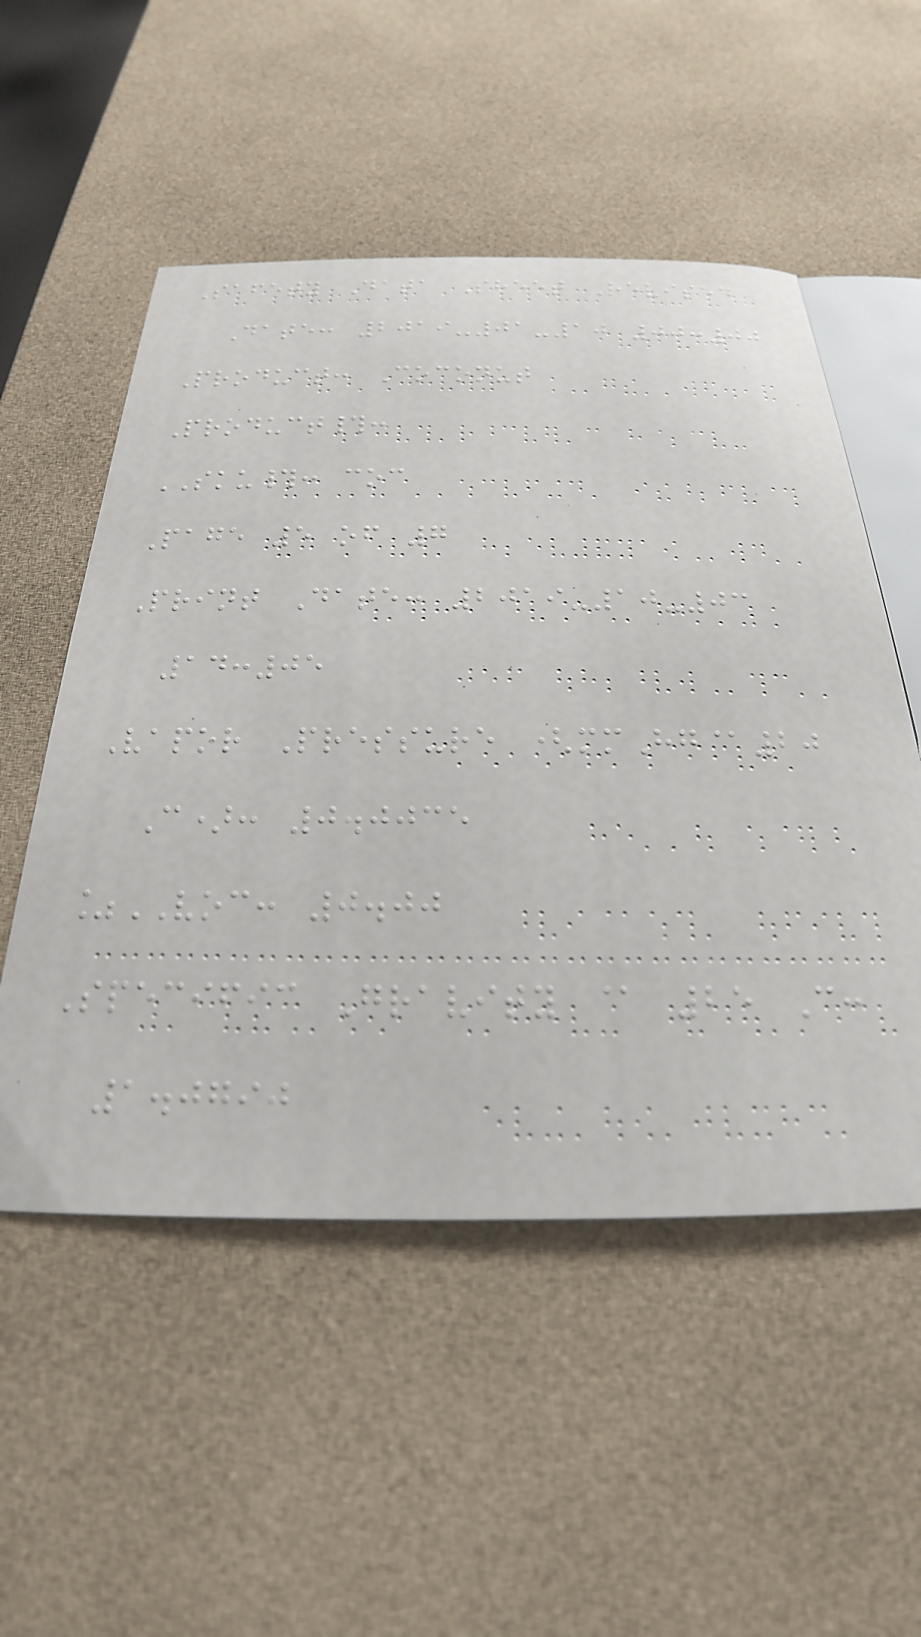Safety Data Sheet Revised
Date: 2019-01-10 00:00
Product: Coconut
Product#:
SKU#: coc
Page 5 of 7
Print Date: 2019-10-03
14:05
Vapor Pressure (mmHg@20
C): 0.0035
%VOC: 0.00
Specific Gravity @ 25 C:
1.0790
